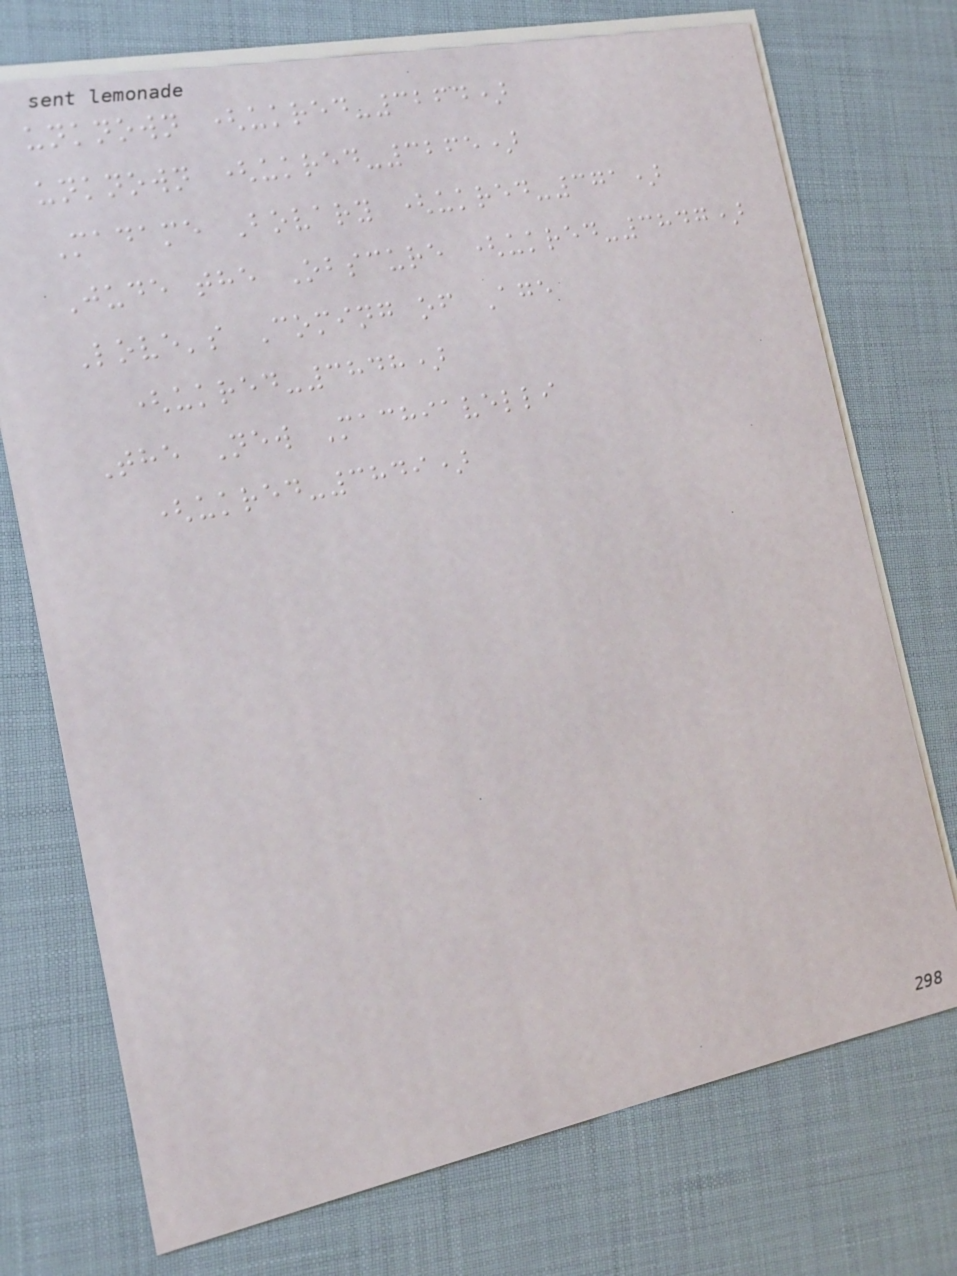unknown (ukred-3264)
unknown (ukred-3265)
Madame Bovary (ukred-371)
Jude the Obscure (ukred-3847)
Love's Coming of Age
(ukred-3848)
The New Machiavelli
(ukred-3849)
